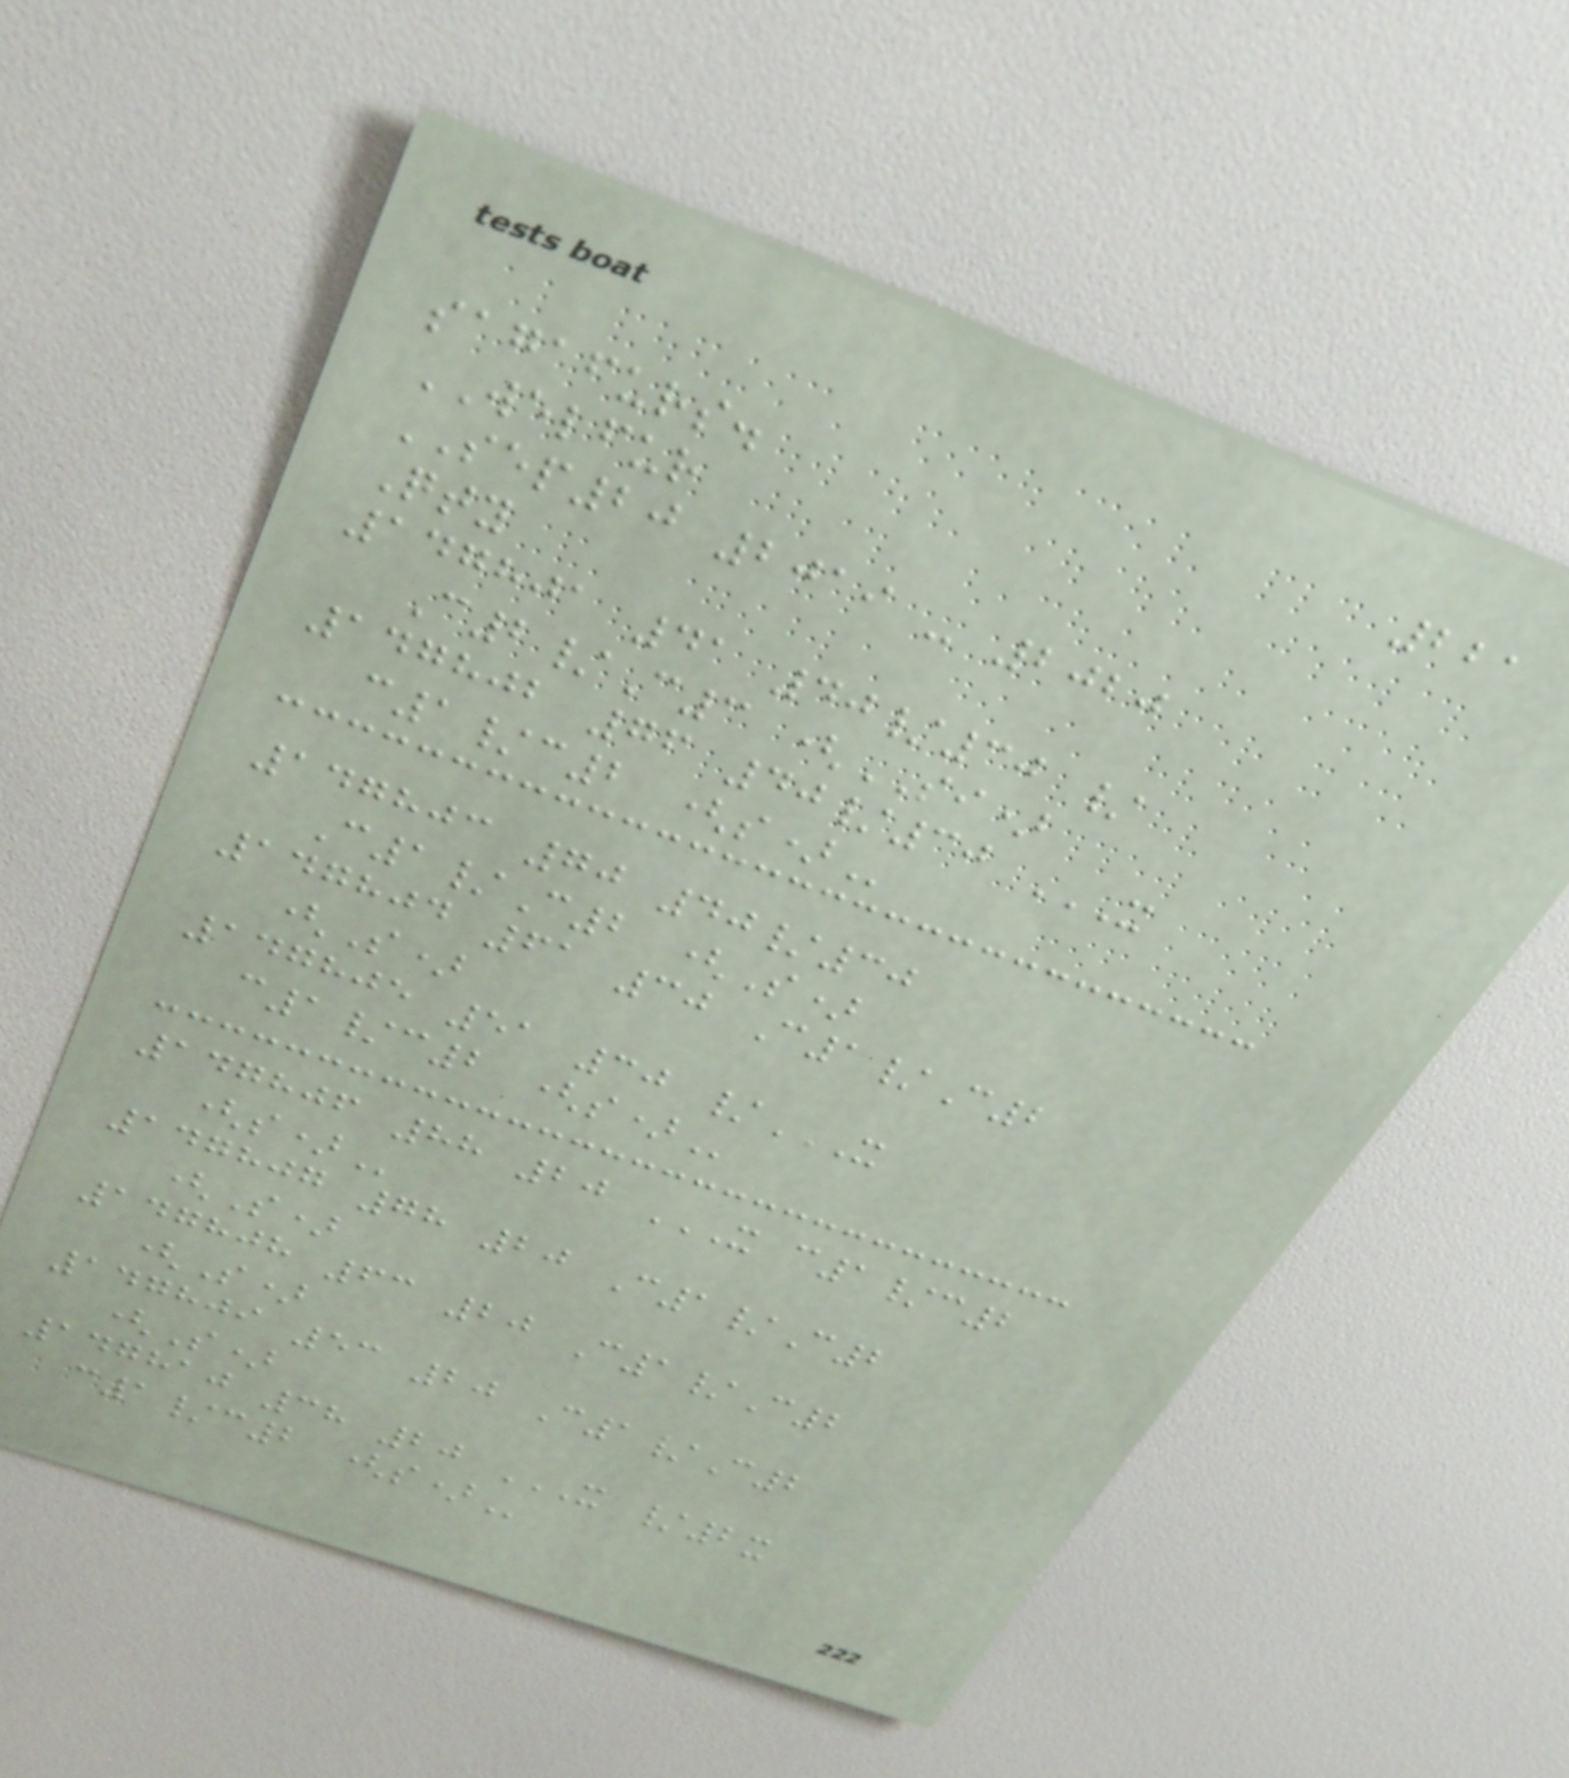221
sagafurs.
WELFUR
SEP20 2019 - 2020
Qty
147801 41 40/30 /
C2/C3 (SI)
147802 76 40/30 X
C1/C2 (S)
147803 70 40/30
C1/C2 (S)
147804 61 30 C1/C2
(S)
147805 51 30 /X
C1/C2 (S)
147806 88 20 X C1/C2
(S)
147807 78 20 C1/C2
(S)
147808 63 20 C1/C2
(S)
147809 53 20 C1/C2
(S)
147810 38 20 X /2X
C1/C2 (S)
